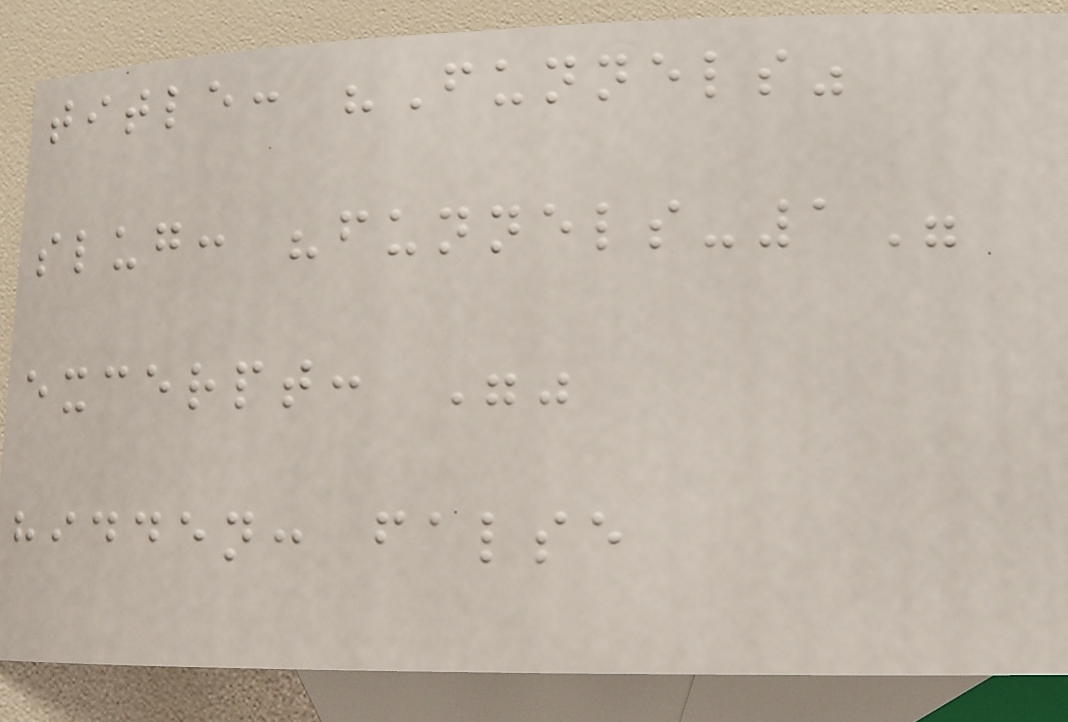title: "Funnels"
slug: "funnels-1"
excerpt: ""
hidden: false
